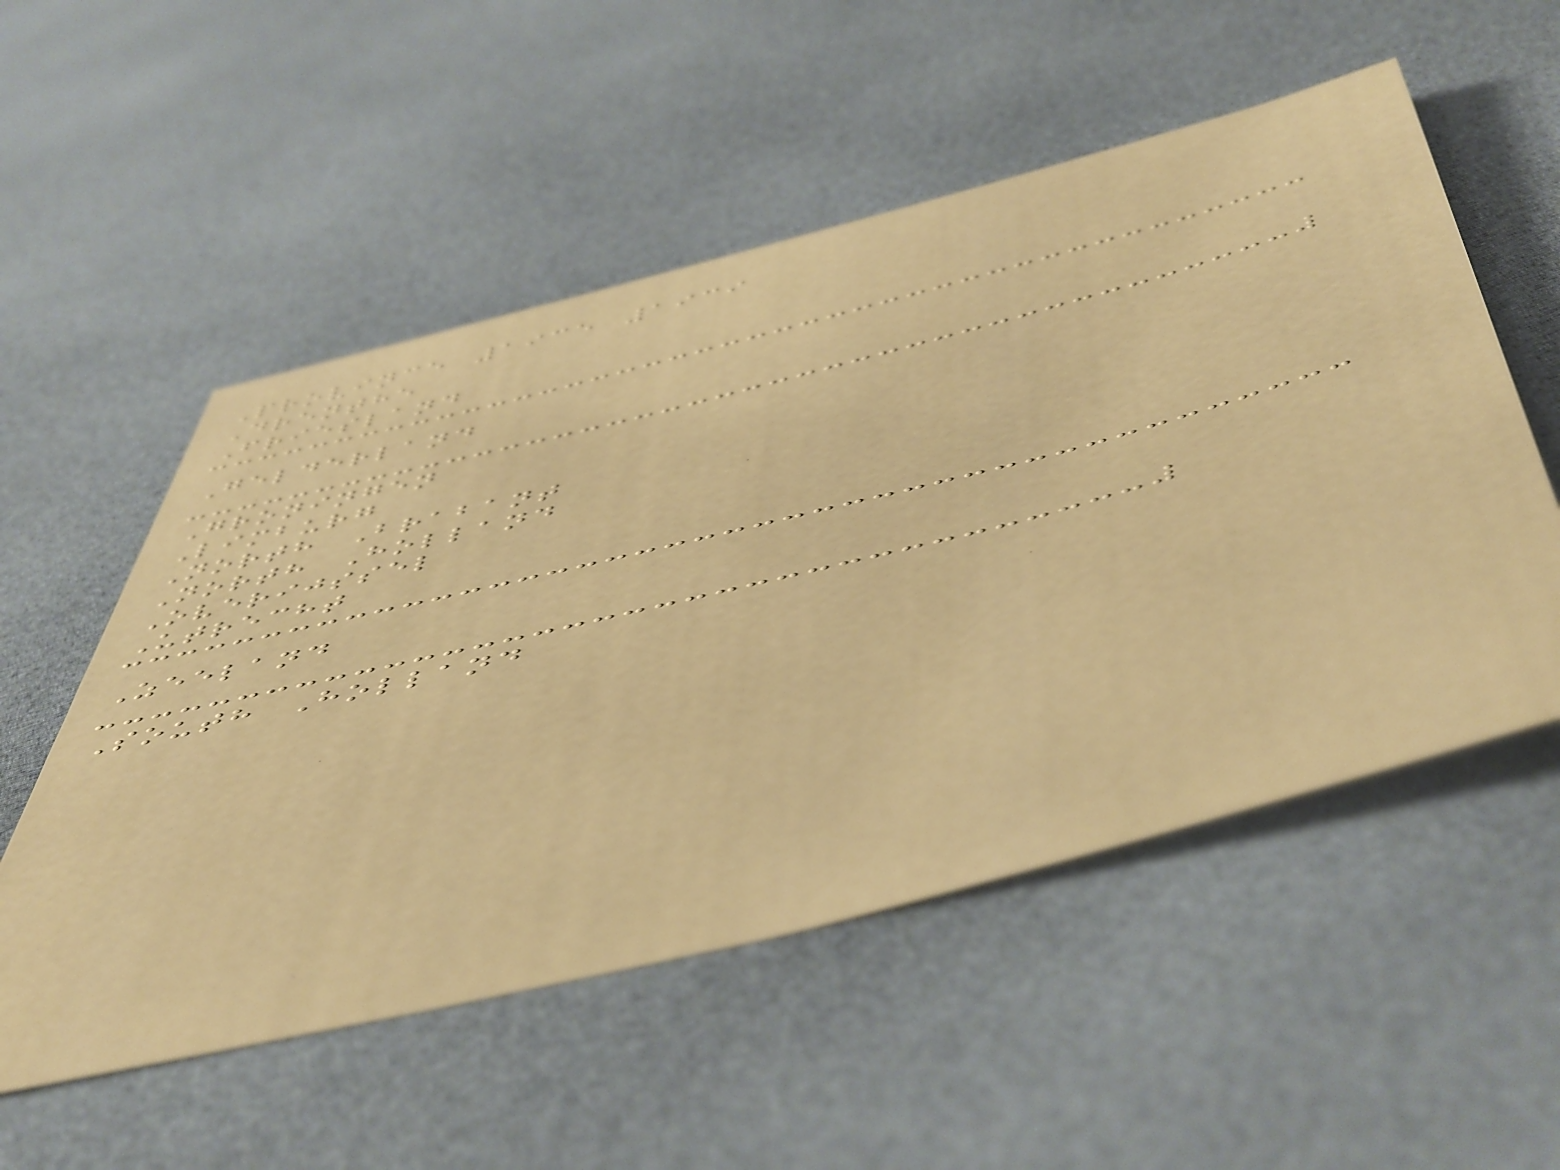Province 1935 1939
Drenthe
Friesland
Gelderland
Groningen
Limburg
North Brabant
North Holland
Overijssel
Utrecht
Zeeland
South Holland
